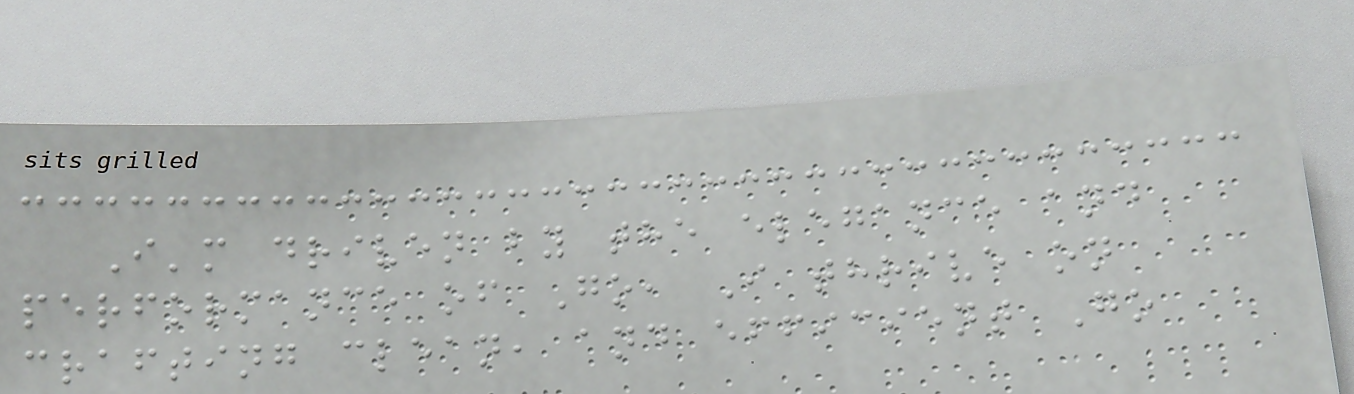I'm driven by the elegance and
performance of Go, I thrive on
crafting clean, and efficient Go
